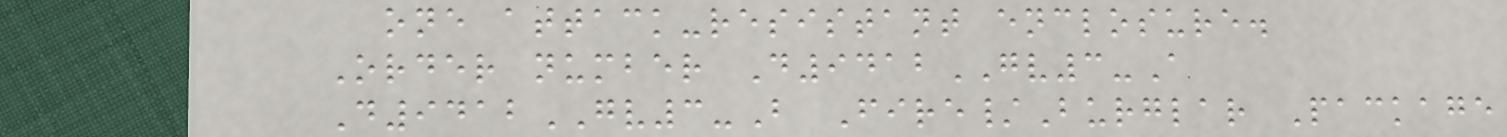one attack-resistant enclosure.
Order number D9412GV3-A
D9412GV3-B Fire/Burglar Package
